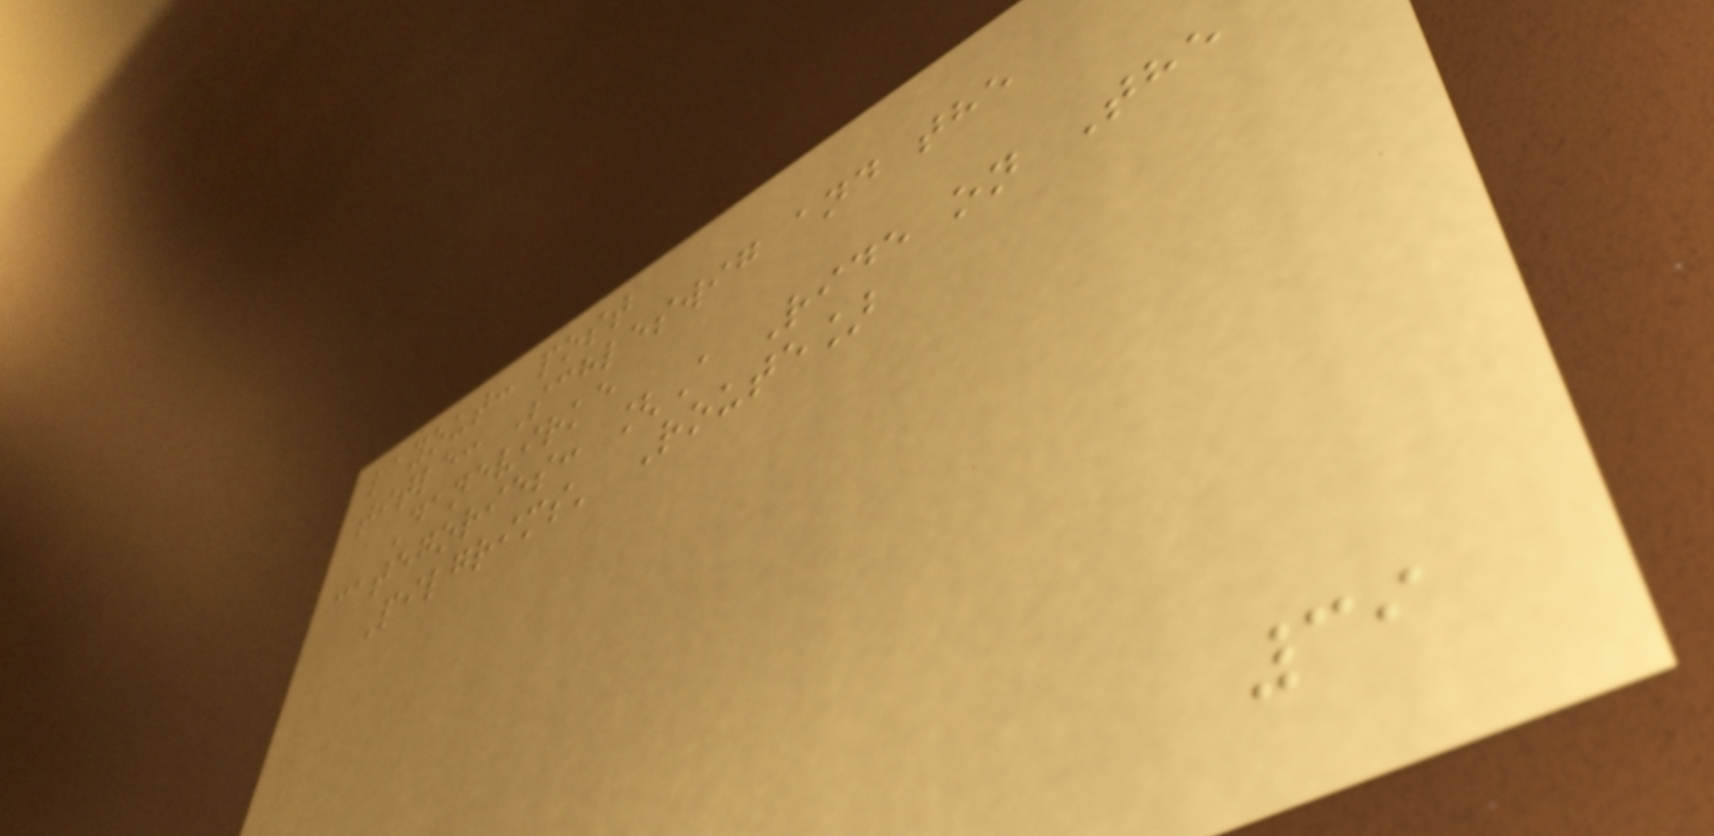layout: post
title: Schleswig and the
Danevirke
categories: [A Ride on The
Pilgrims' Route]
39
